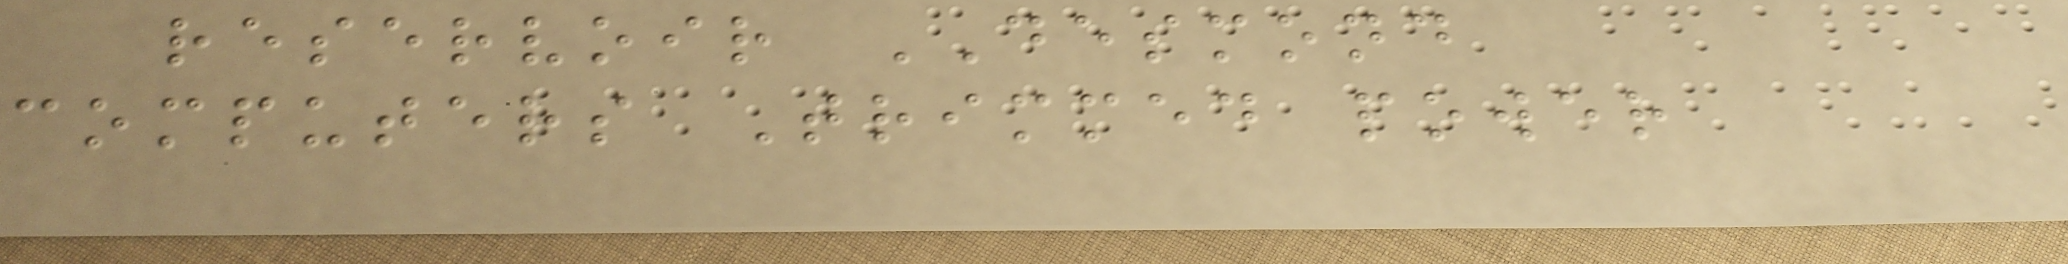reservoir DESMOND
computers Trimmed power
